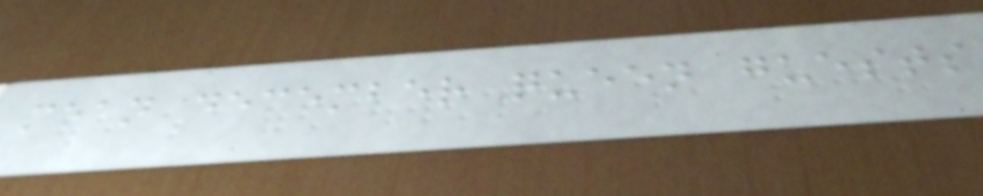mean december queen guests
